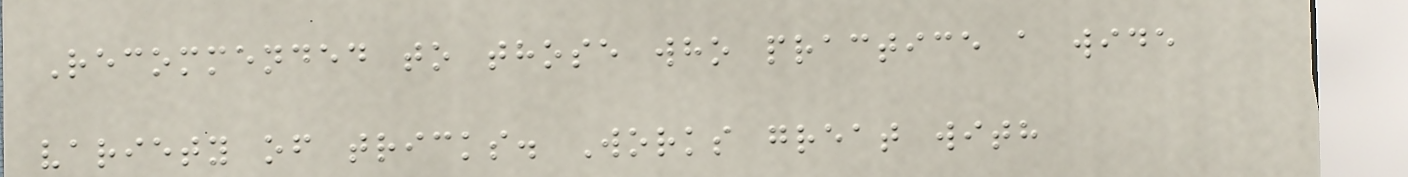Recommended to those who practice a wide
variety of tricks. Works great with
